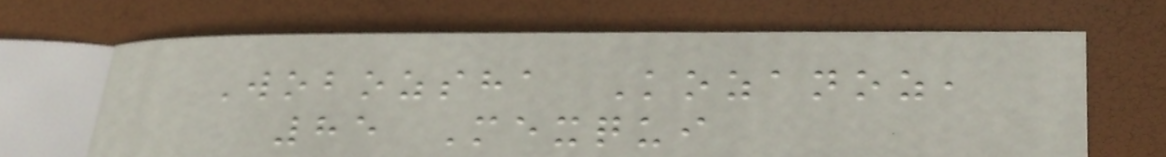Wobozsha Kozanoz,
85 Mexqui
